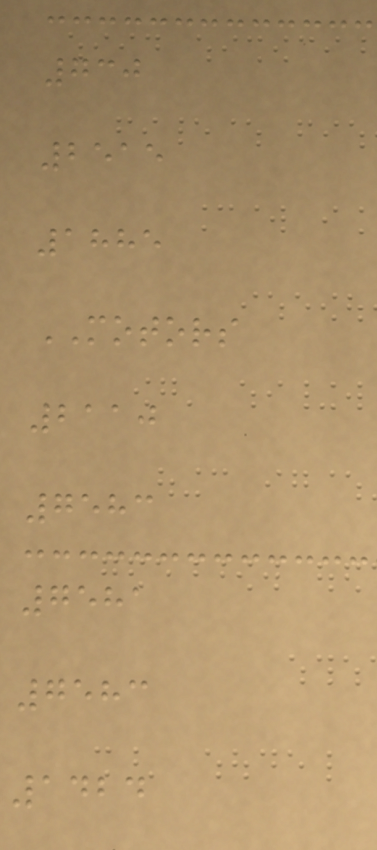730
2515
1885
MOTORS
2110
7583
7581
7583
1424
